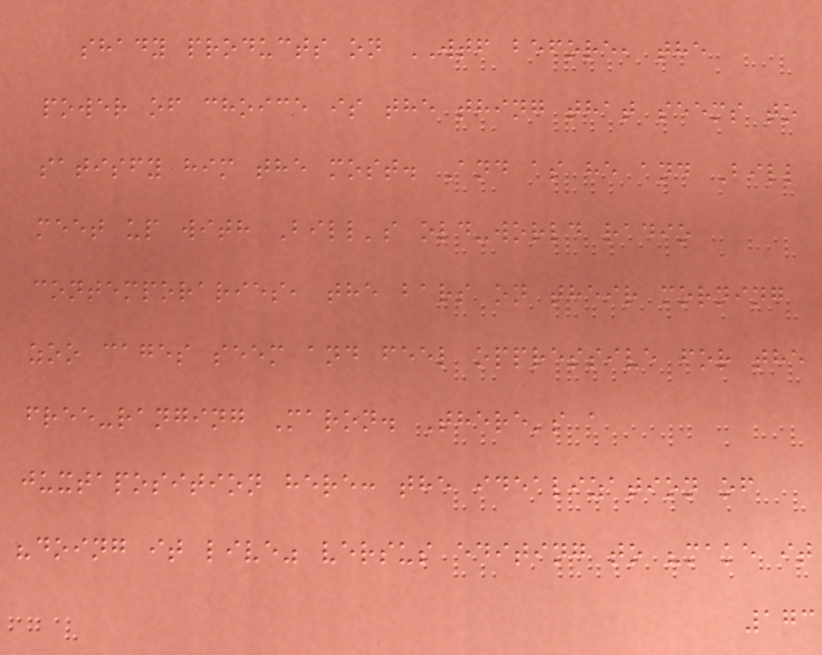shady products on WTF before, the
power of choice is the thing that seems to
satisfy him the most. And as he and Bill
meet up with Bill's old-world radio
contemporaries, the bars on their morning
zoo cages seem and feel oppressive for the
free-ranging Maron. There's a
juxtaposition here: the idealization of
"doing it live" versus editing to "make it
173
